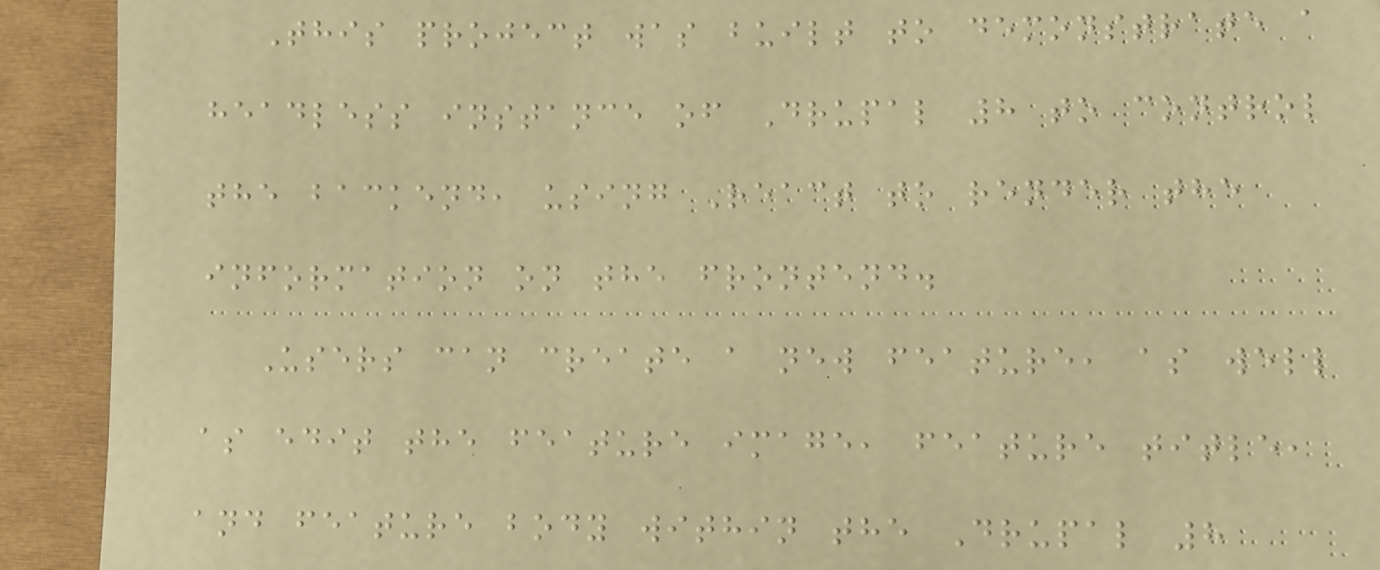This project was built to demonstrate a
headless instance of Drupal 8 to control
the backend, using React to render the
information on the frontend.
Users can create a new feature, as well
as edit the feature image, feature title,
and feature body within the Drupal 8
